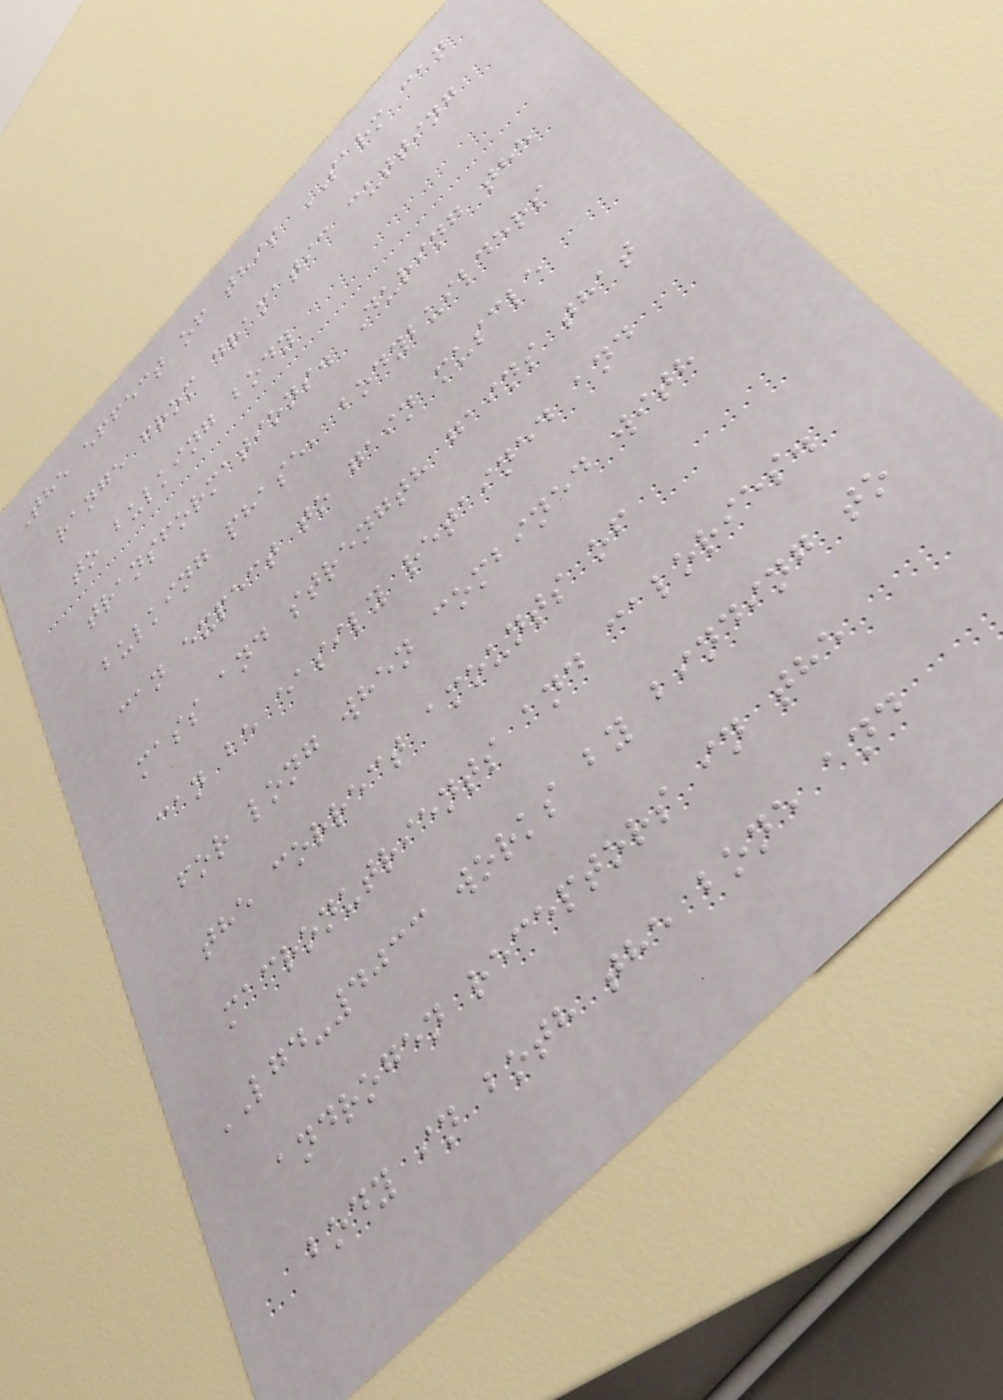The effect of this SARM can
range from dramatic cutting
to bulking body
transformations. During the
bulking phase, bodybuilders
can expect to gain muscle
mass and strength gains that
can be easily retained and
for long when combined with
the correct amounts of
macronutrients and calories.
LGD-4033 works by binding to
androgen receptors in the
body in both the bone and
